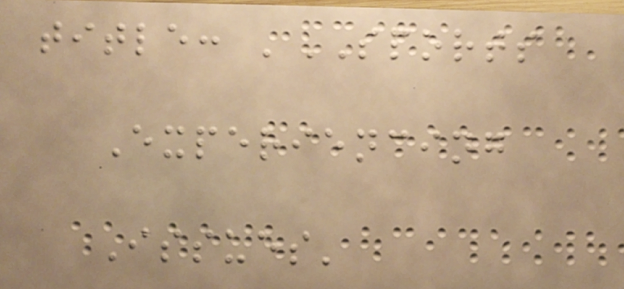title: 'SPORTS
Experiencing
Issues'
